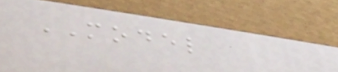MODEL
